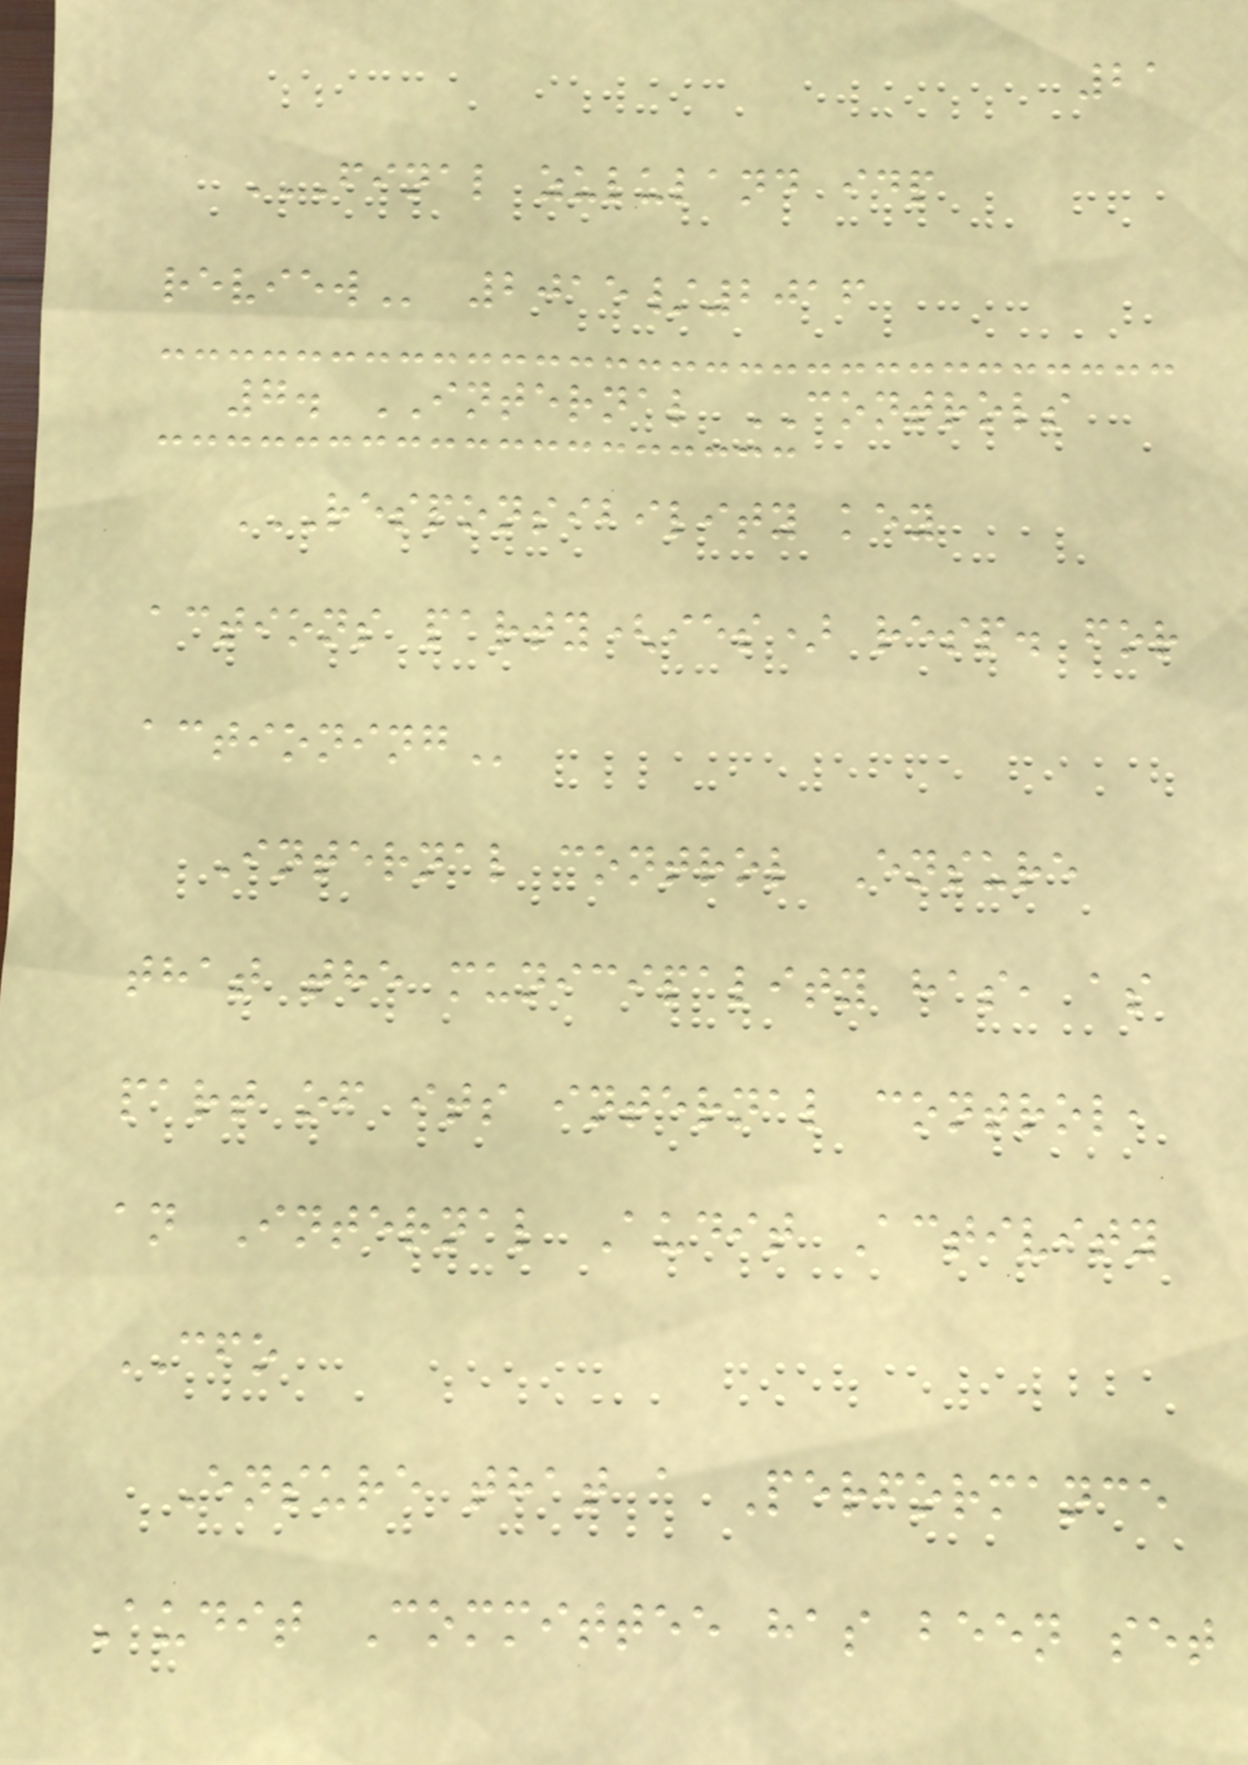21
FINAL ZULULAND IDP
REVIEW 2015/2016
7. INTERNAL CONTROLS
RESPONSIBILITY KEY
ACTIONS PARTY(IES) RESP. FOR
ACTIONING
Internal control Ensure
that the municipality has, as
part of its internal control,
an Internal Audit Activity
CFO
Ensure that a Performance
Audit Committee has been set
